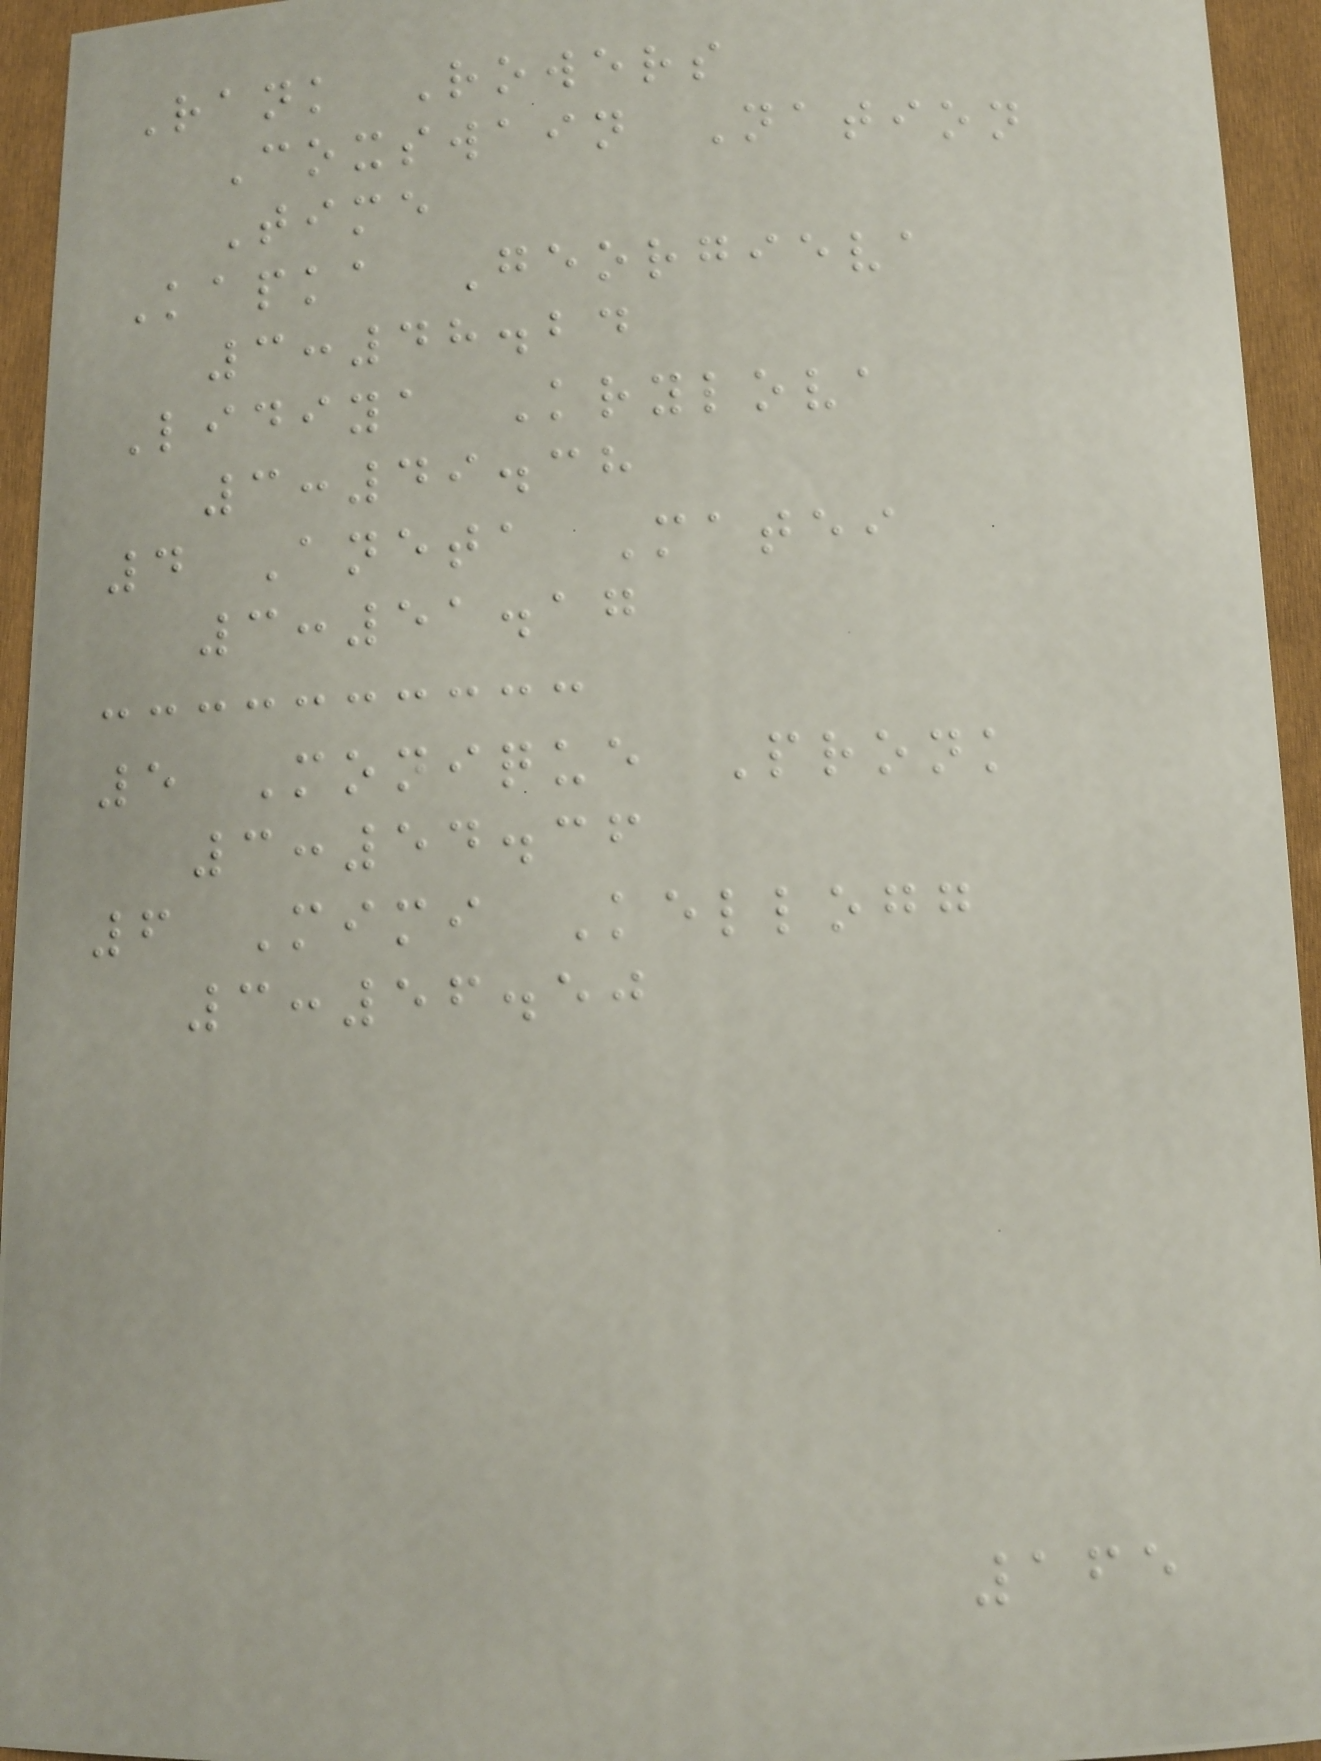Rank Rowers
Coxswain Nation
Time
Kapka Georgieva
3:48.24
Lidiya Krylova
3:49.38
4 Aneta Matei
3:51.17
5 Monique Pronk
3:54.36
6 Mimi Kellogg
3:56.50
165
